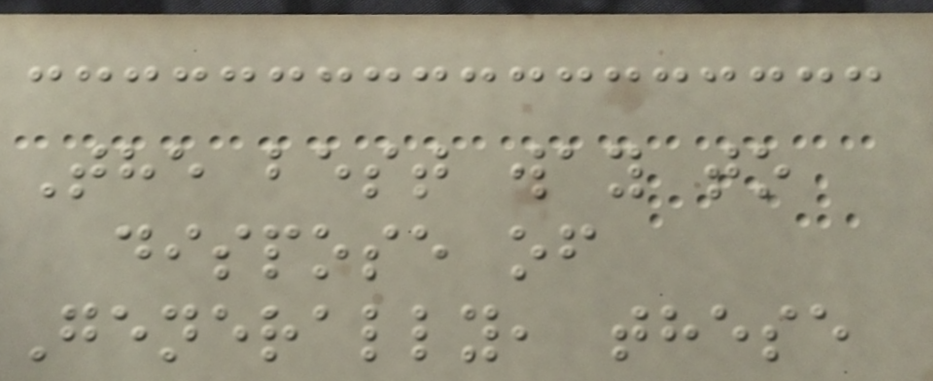The best way to
dispose of
Generally, these
